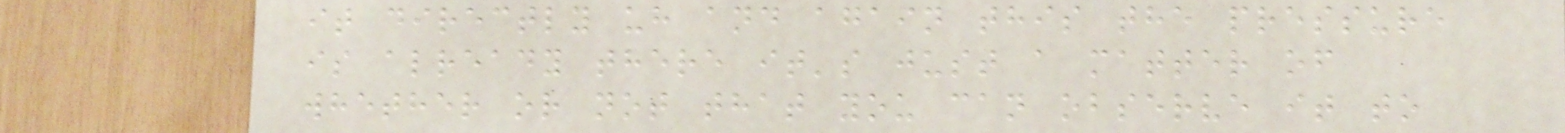it directly uh and again this the pressure
is already there it's just a matter of
whether or not that you can observe it to
